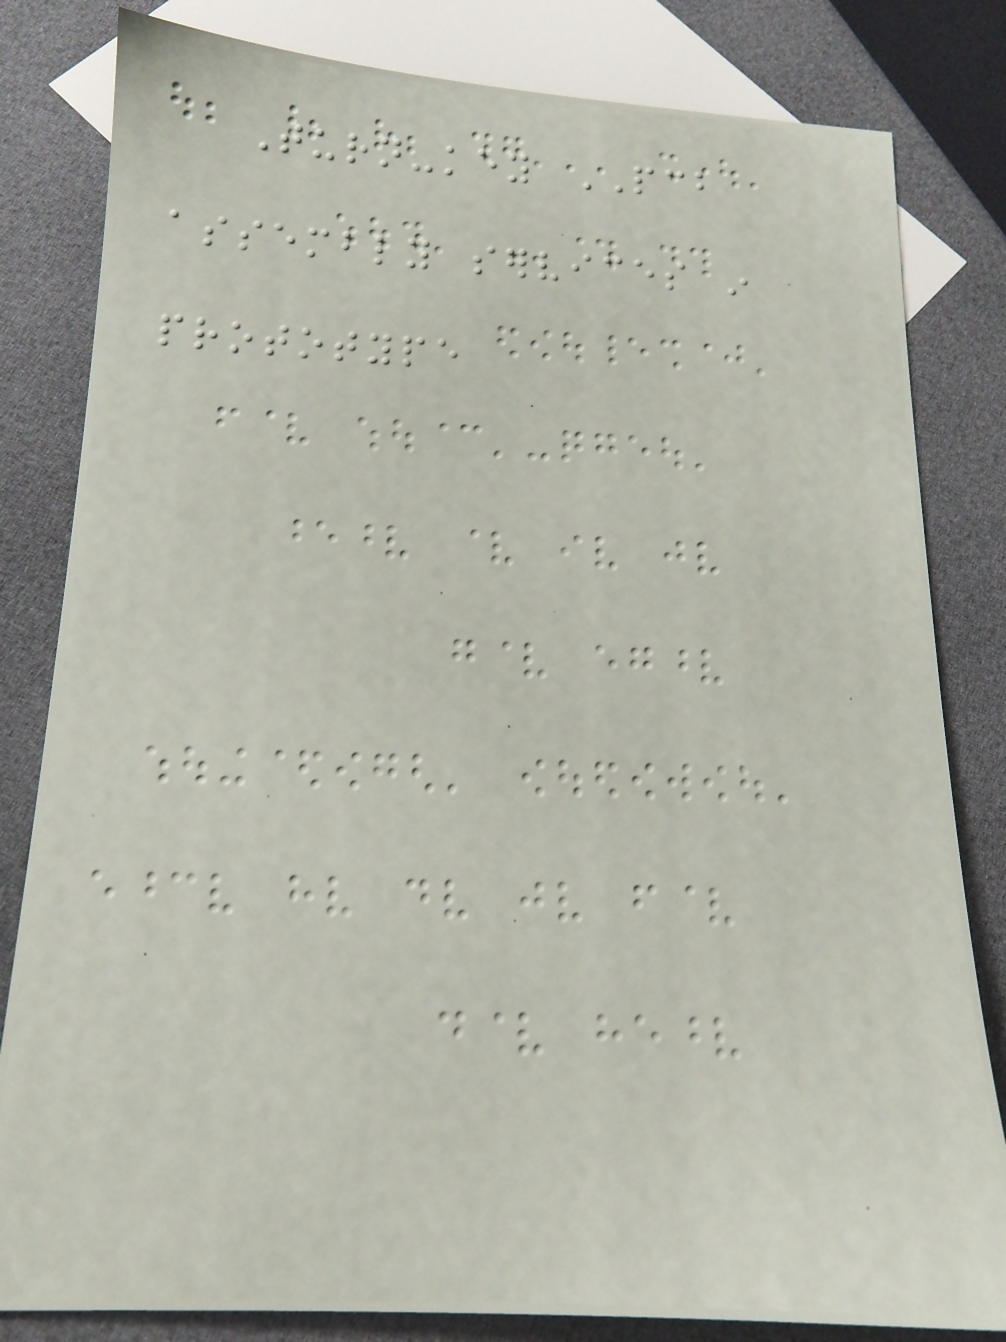Turn-key PCB
assembly services in
prototype
